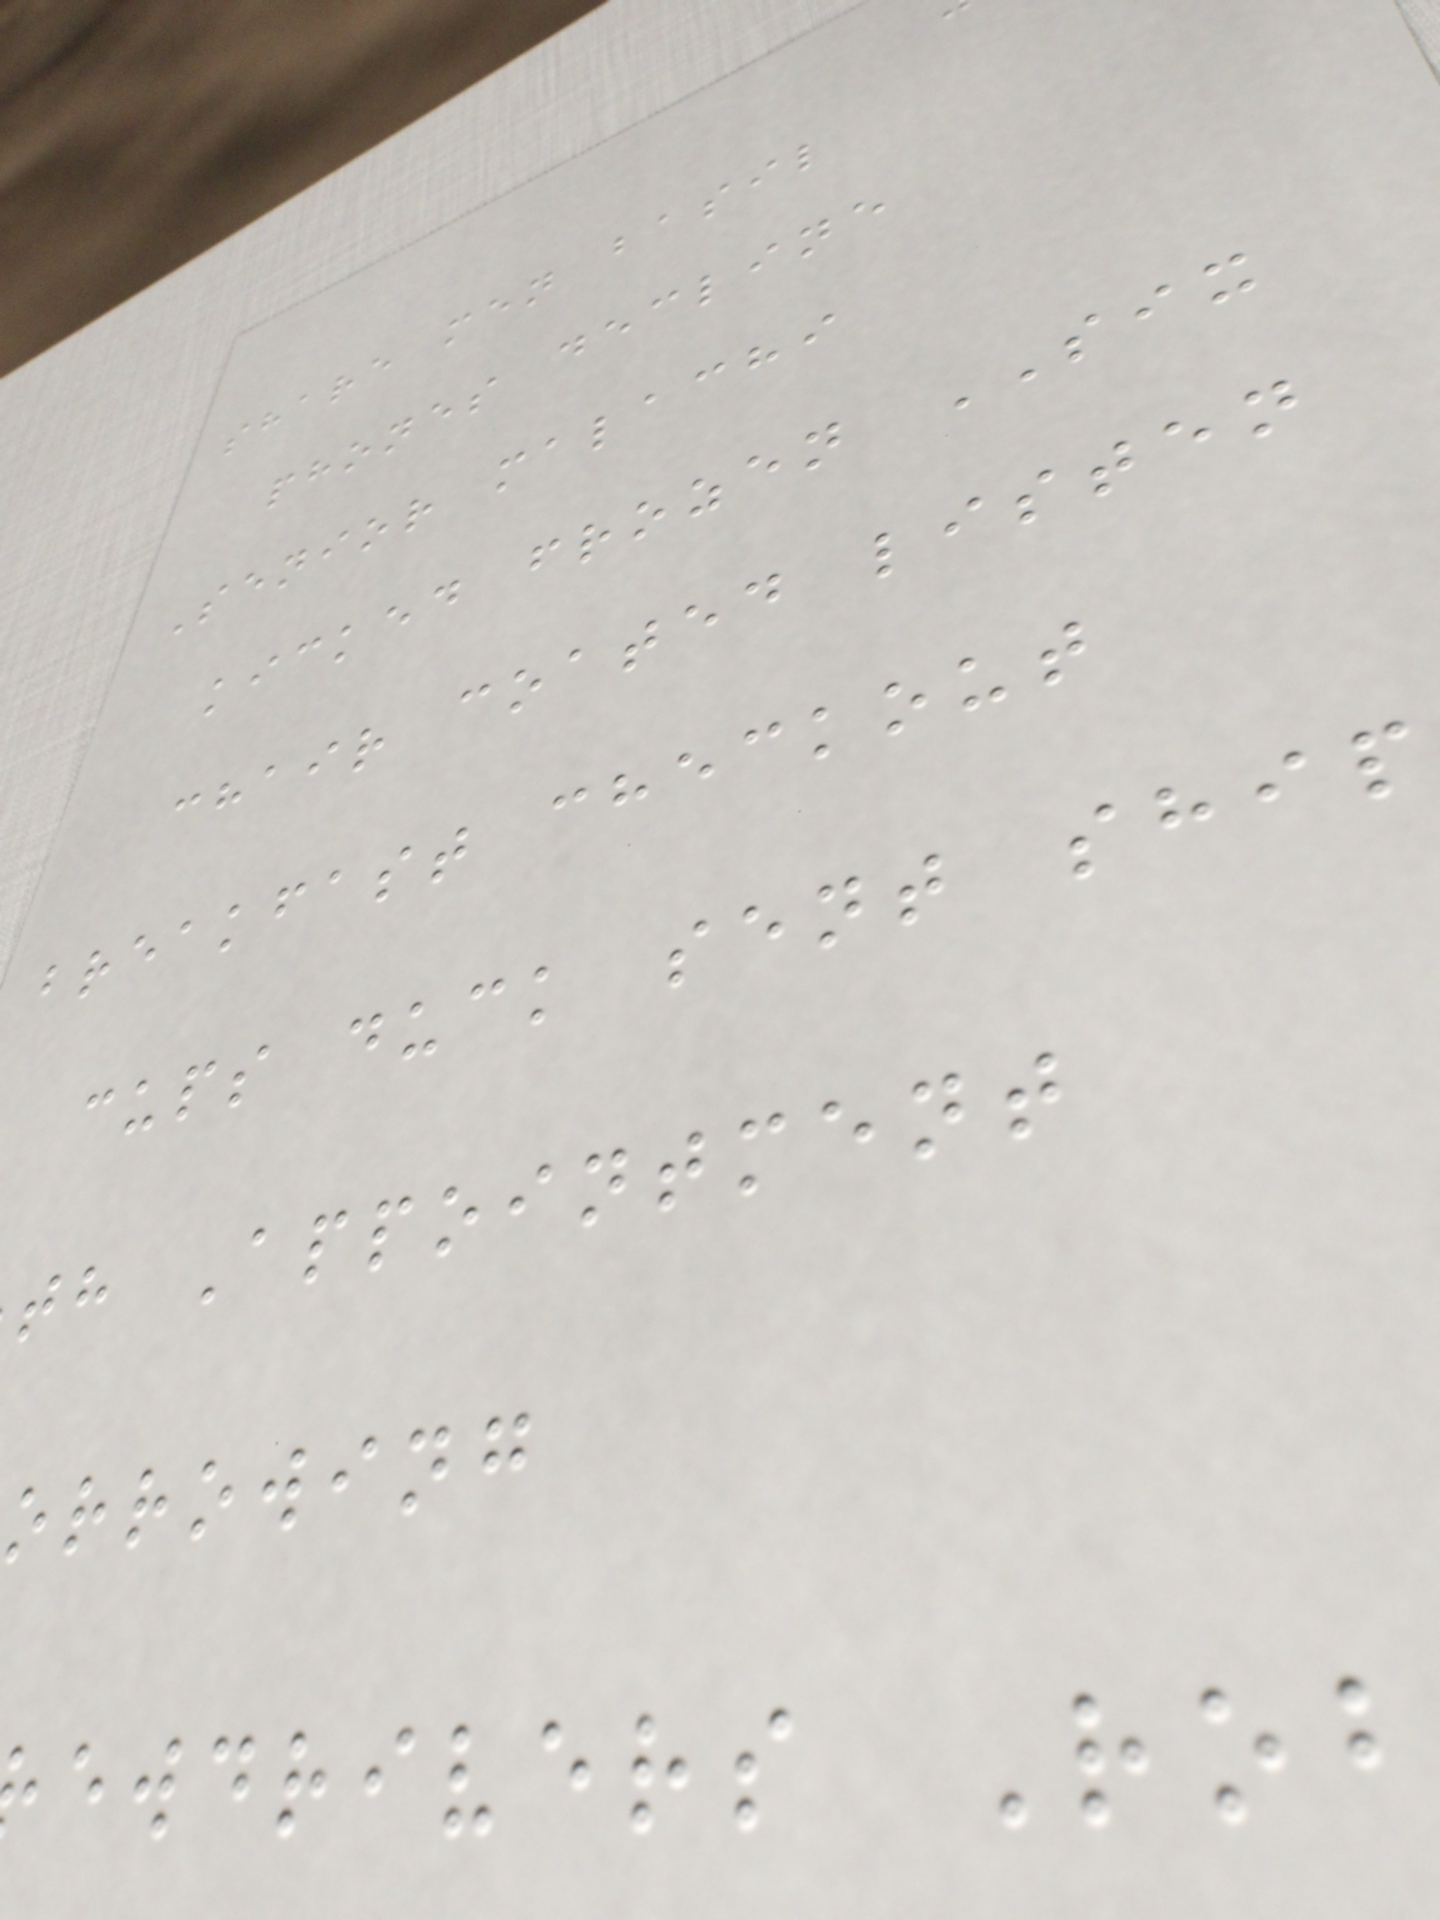share men basil
phones decline
Senior malachi
kicked frozen SIX
chair coated listen
breakfast checkout
cups duck sent ship
th Appointment
orrowing
ewdrivers Ro
